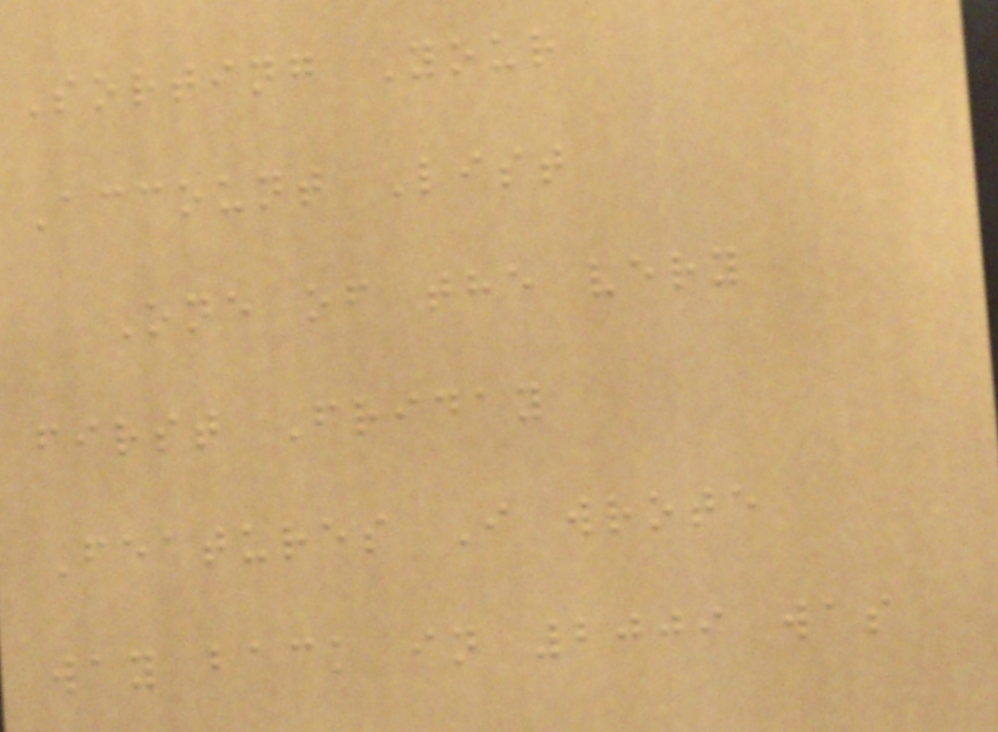Sorting Your
Account List
One of the very
first Friday
Features I wrote
way back in 2009 was
